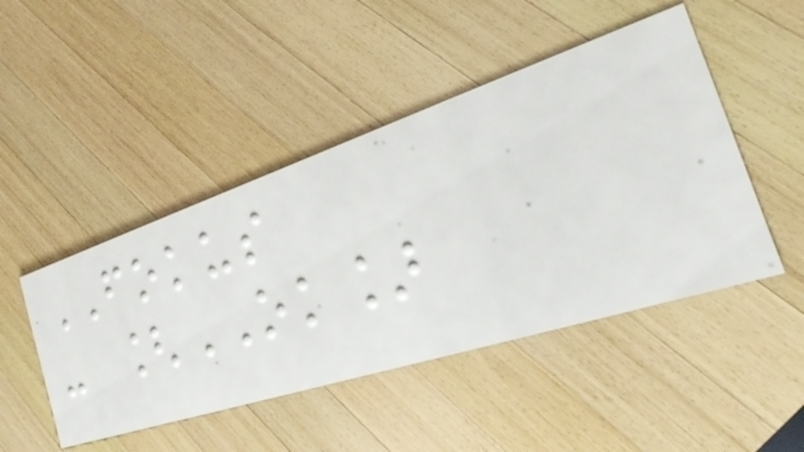FOKUS
- [OK]
